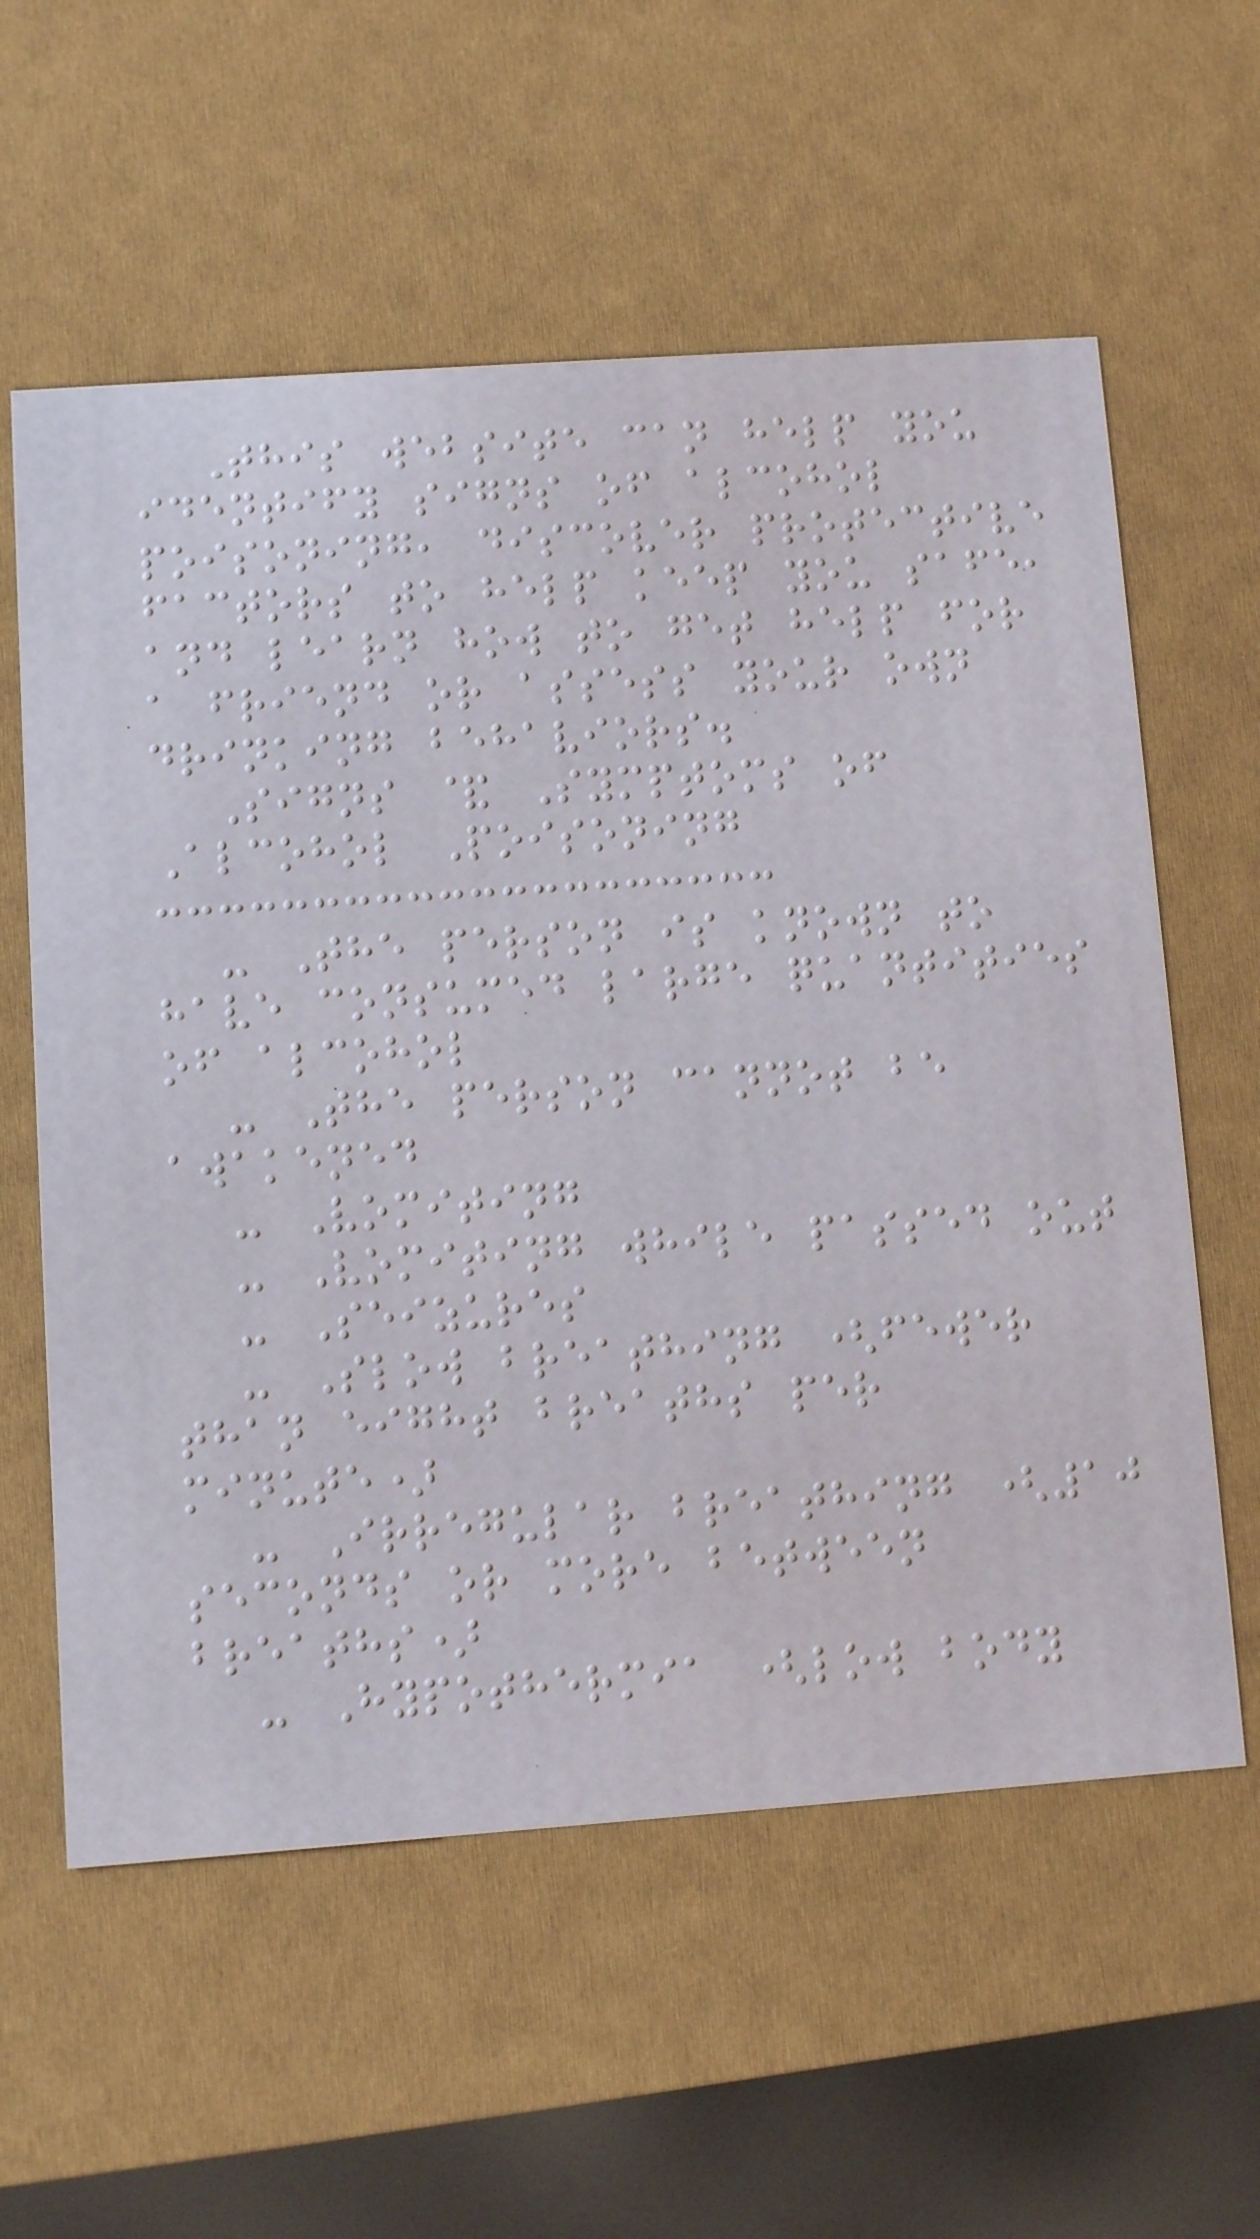This website can help you
identify signs of alcohol
poisoning, discover protective
factors to help keep you safe,
and learn how to get help for
a friend or assess your own
drinking behaviors.
Signs & Symptoms of
Alcohol Poisoning
- The person is known to
have consumed large quantities
of alcohol
- The person cannot be
awakened
- Vomiting
- Vomiting while passed out
- Seizures
- Slow breathing (fewer
than eight breaths per
minute)
- Irregular breathing (10
seconds or more between
breaths)
- Hypothermia (low body
